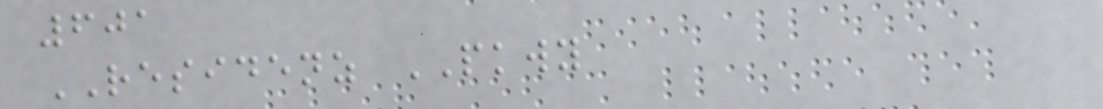601
RESIDENZ PKWY
